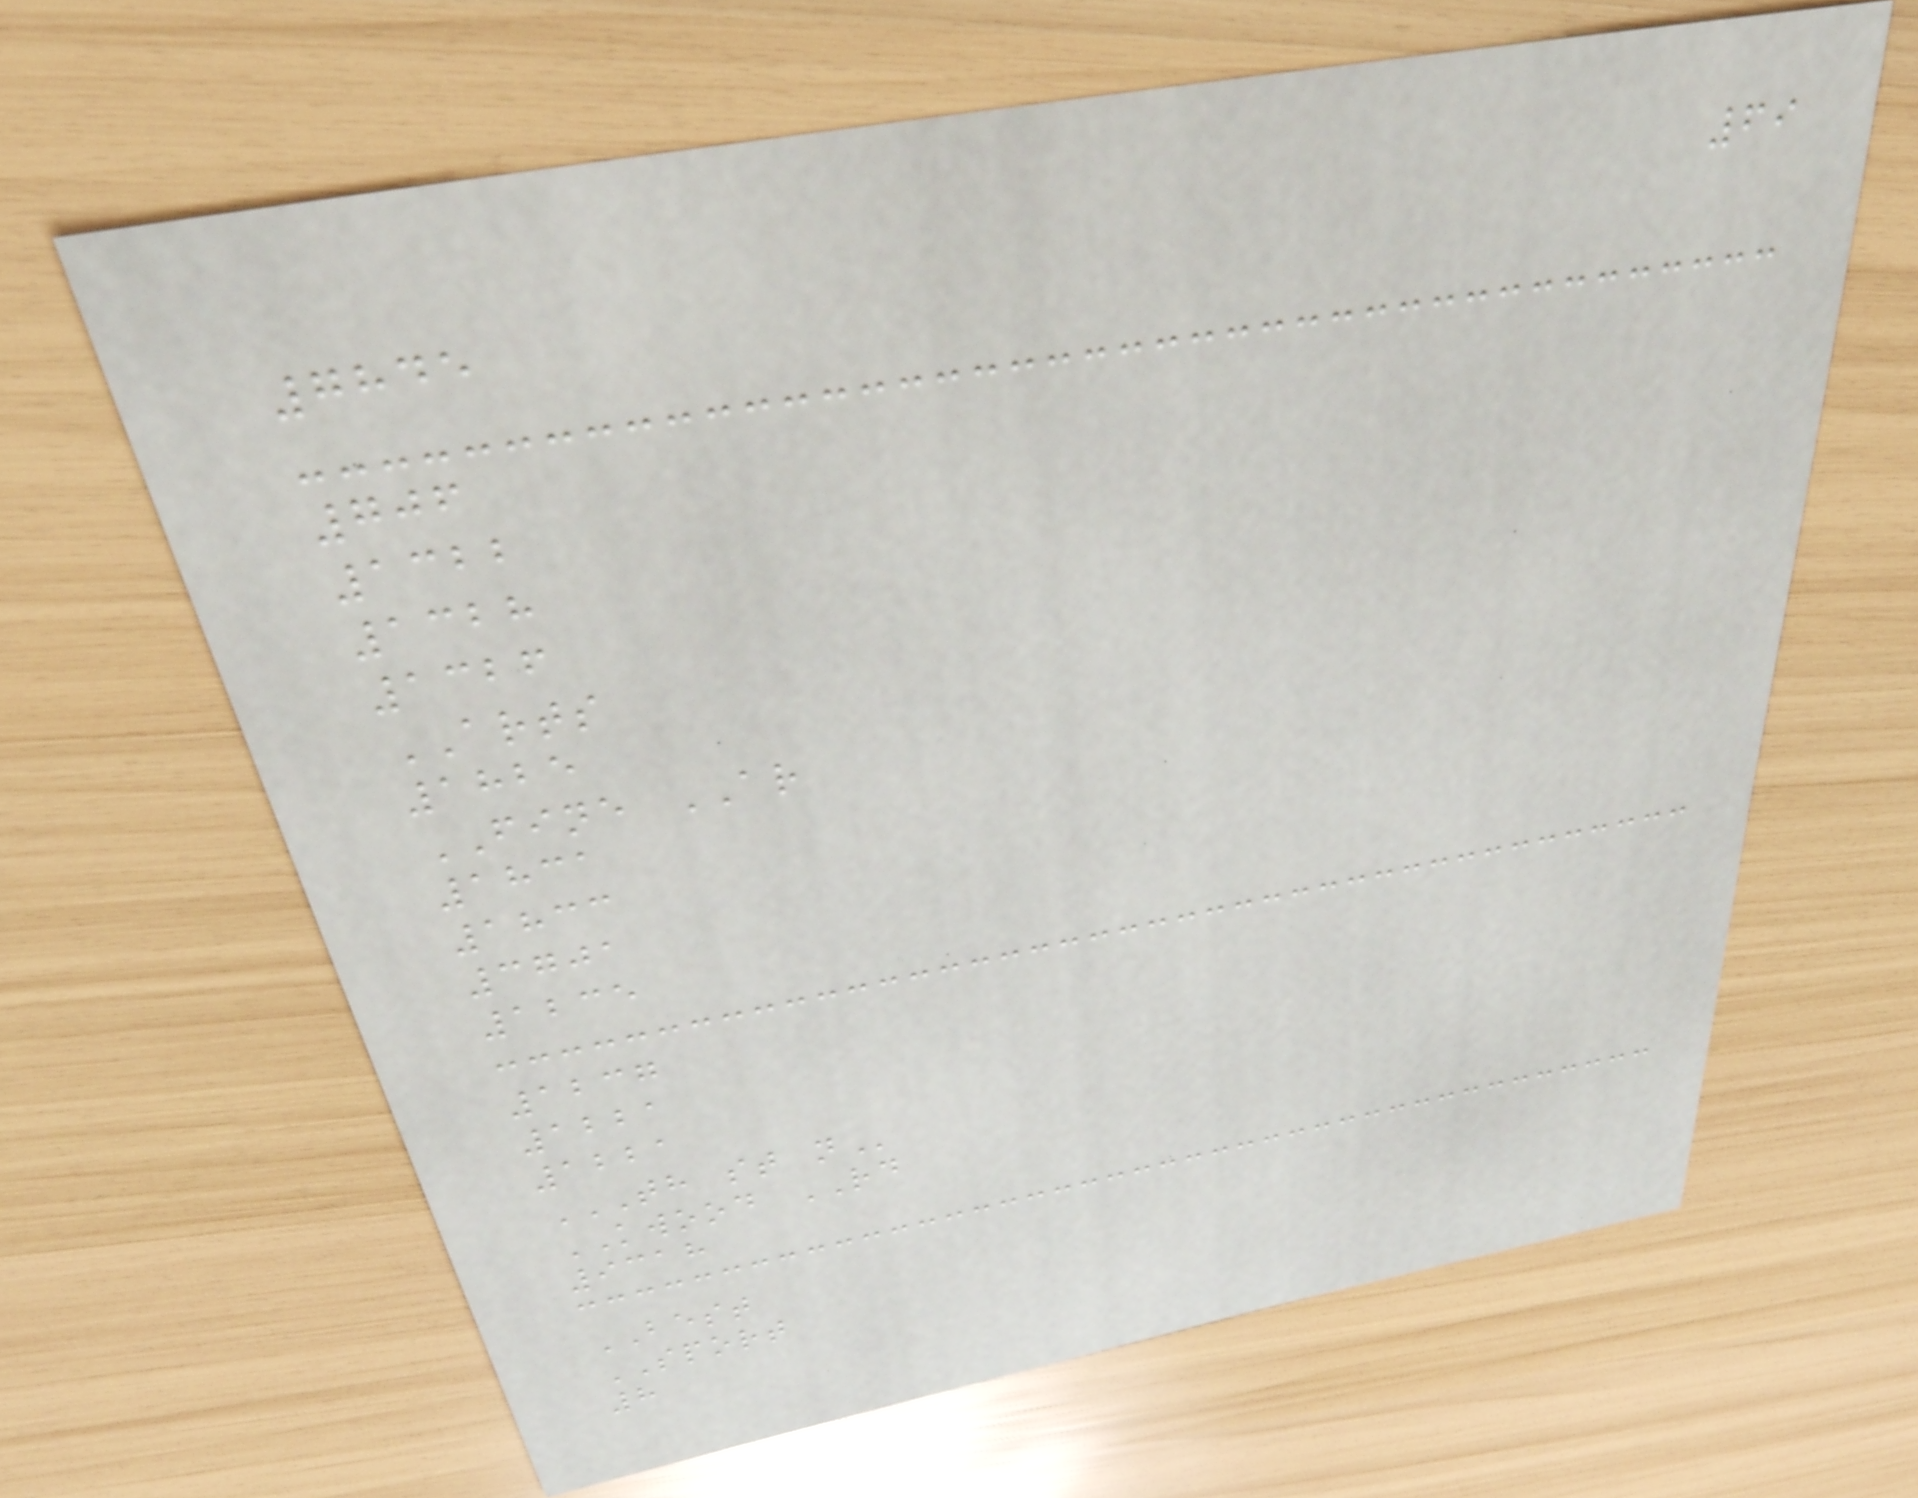69
7845
706
1322
1328
1326
ARTS
1825
FINE AR
1831
1833
3701
1235
1237
1221
1221
TH ST N
KWOOD RD
9318
BEST
SPORT
8
